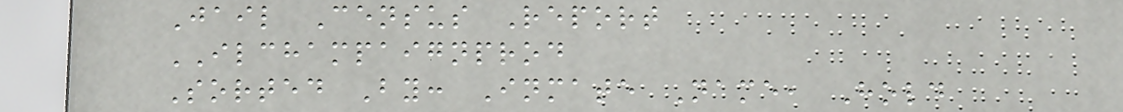Jail Census Report
ILCHAMPAIGNPROD
Sorted By: Inmate Name, Hold
